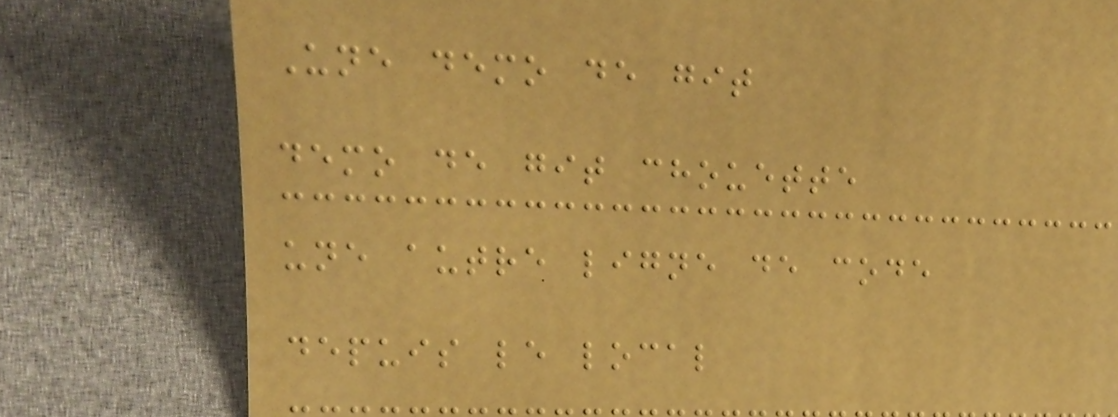Une demo de git
demo de git chouette
une autre ligne de code
depuis le local
